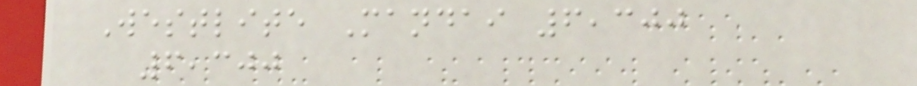Westlite Mandai 6,300
6,300
